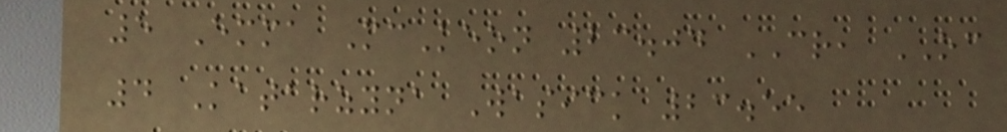5 Emma McKeon 23.04 CR, OC
4 Katarzyna Wasick 23.55
